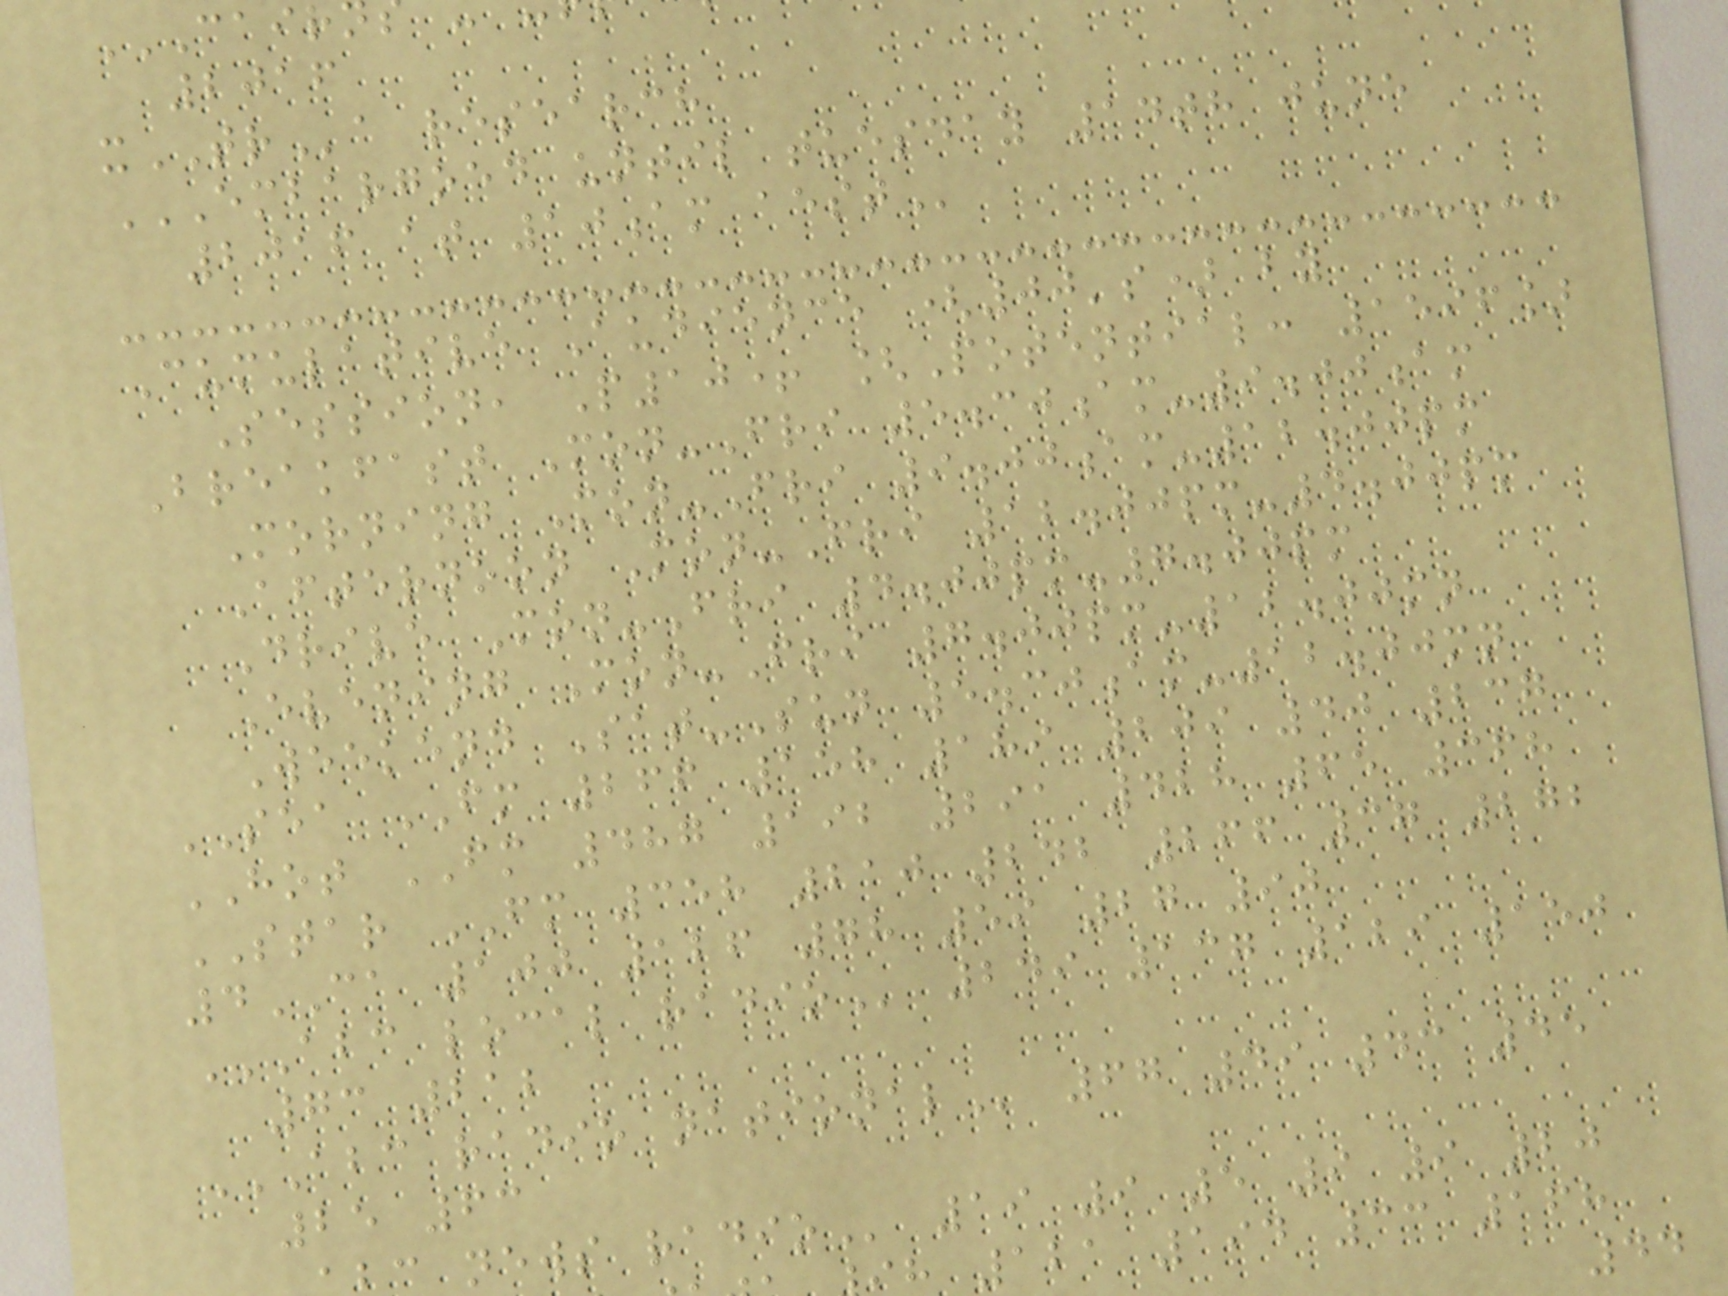2016
xTRa research
EMBARGOED UNTIL TUESDAY 14TH JUNE
2016 at 10am
Cumulative Audience (00's) by
Session, P10+ [Potential: 1596]
Breakfast Mon-Fri 5.30am-9.00am
Morning Mon-Fri 9.00am-12.00pm
Afternoon Mon-Fri 12.00pm-4.00pm
Drive Mon-Fri 4.00pm-7.00pm
Evening Mon-Fri 7.00pm-12.00mn
Weekend Sat-Sun 5.30am-12.00mn
SEA FM 266 158 189 209 40 237
HOT FM 487 192 291 428 65 368
STAR FM 358 210 242 266 37 272
4CA 100 126 78 59 27 90
ABC LOCAL RADIO 249 137 129 150
73 212
ABC RADIO NATIONAL 67 49 43 45
25 63
121 194 33 168
44
